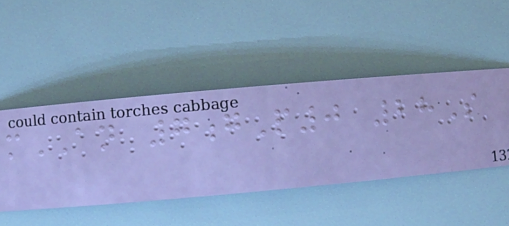mAN 7gP0 28S
